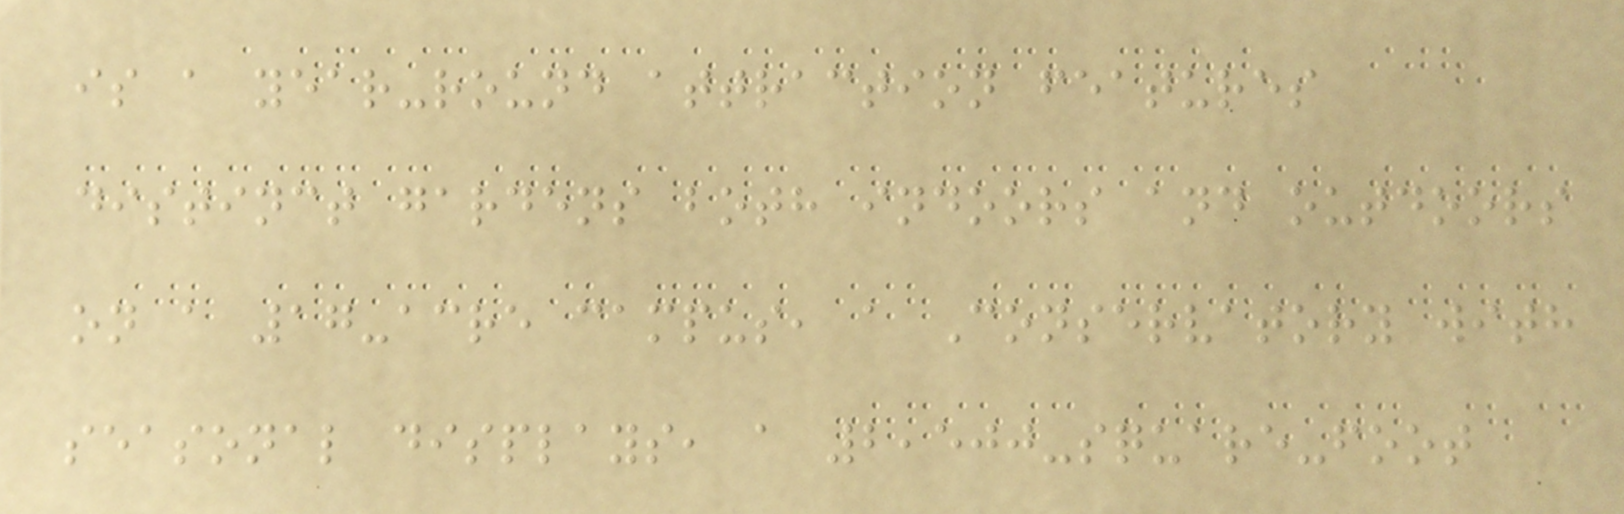is a year-round attraction features
distinct gardens both indoors and outdoors
on a 17-acre campus, a Conservatory with
seasonal displays, a 2,500-square-foot
